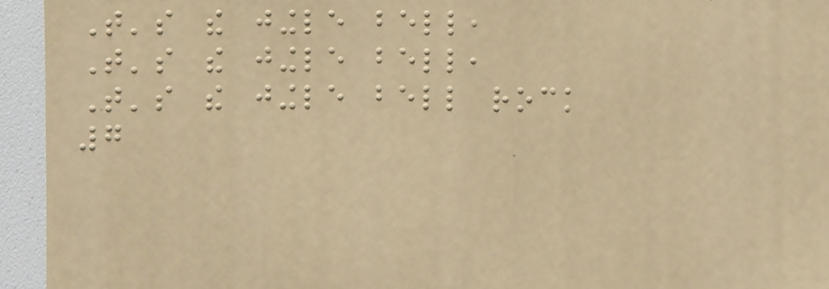That's the jingle bell,
That's the jingle bell,
That's the jingle bell rock
7
